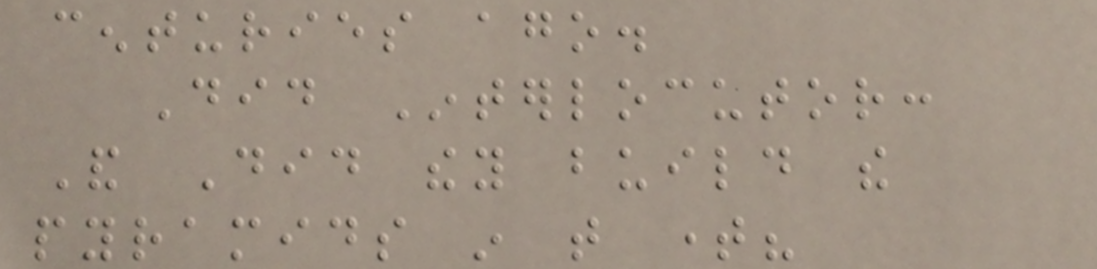centuries ago.
Did Interlocutor:
And Did they build the
pyramids in that time?
